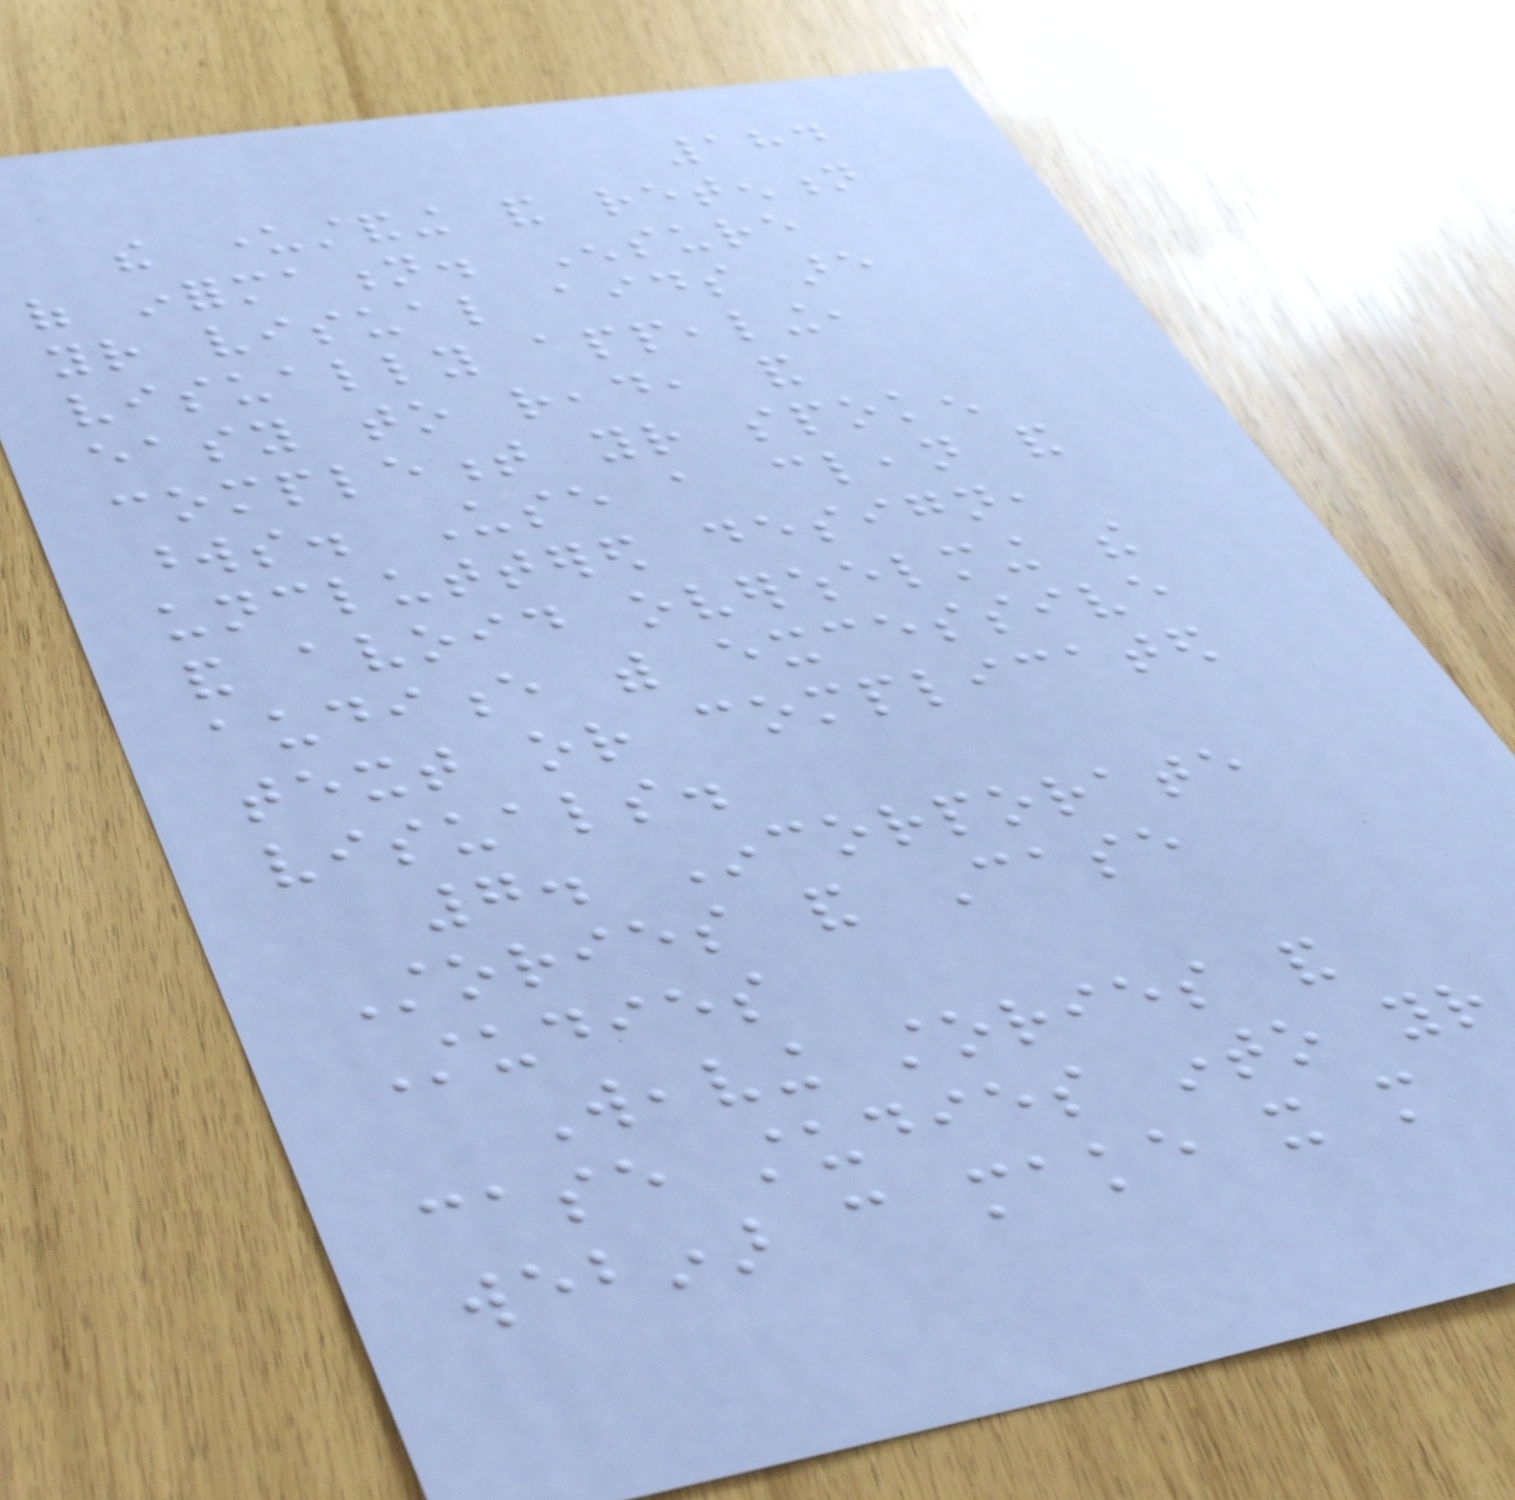184
the understanding and retention
of information. Ensure
your visual aids are
visually appealing,
easy to read, and
complement your spoken
words. Use a clean and
uncluttered design,
and avoid overwhelming the
audience with excessive
text or complicated
visuals.
7. Incorporate
Stories and Case
Studies
Weaving stories and
case studies into your
webinar can make it more
